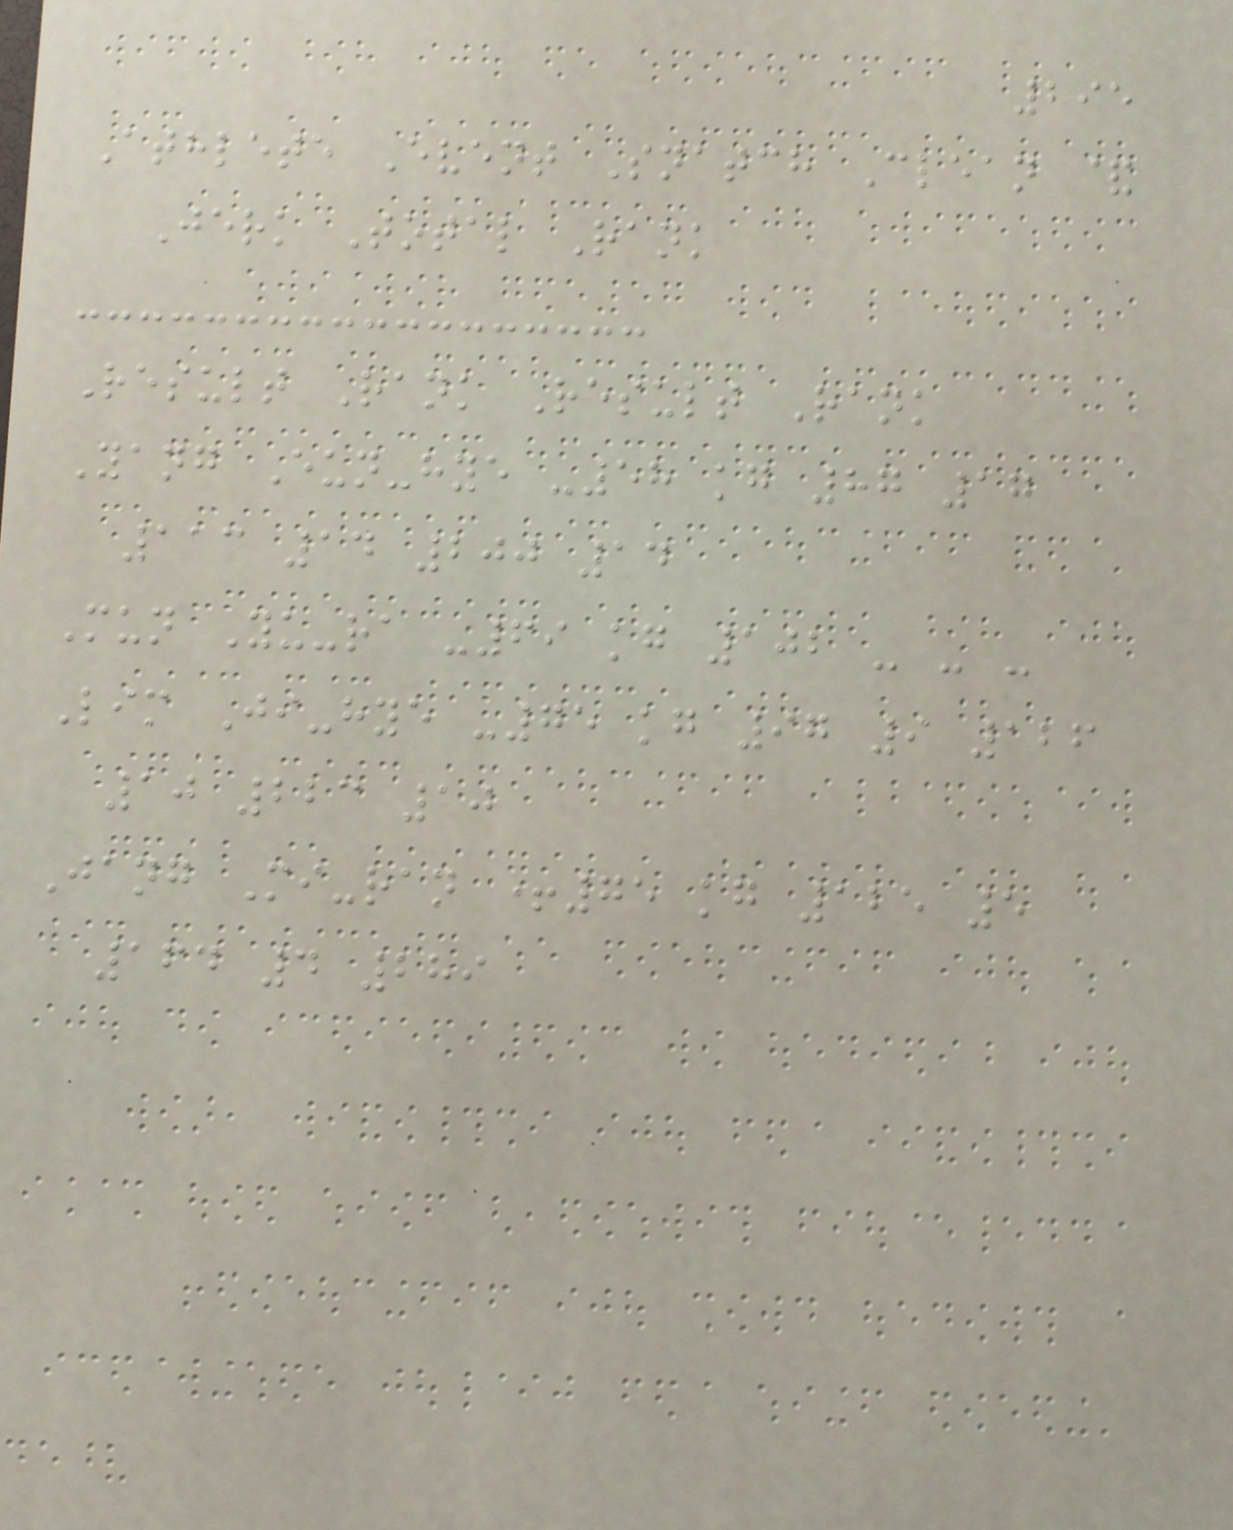295
Athlete Event Snatch Clean &
Jerk Total Rank
Result Rank Result Rank
Yang Eun-hye -58 kg 87 17
113 14 200 14
Mun Yu-ra -69 kg 102 - - -
Lim Ji-hye -75 kg 97 9 126
10 223 10
Jang Mi-ran +75 kg 125 5
164 4 289
